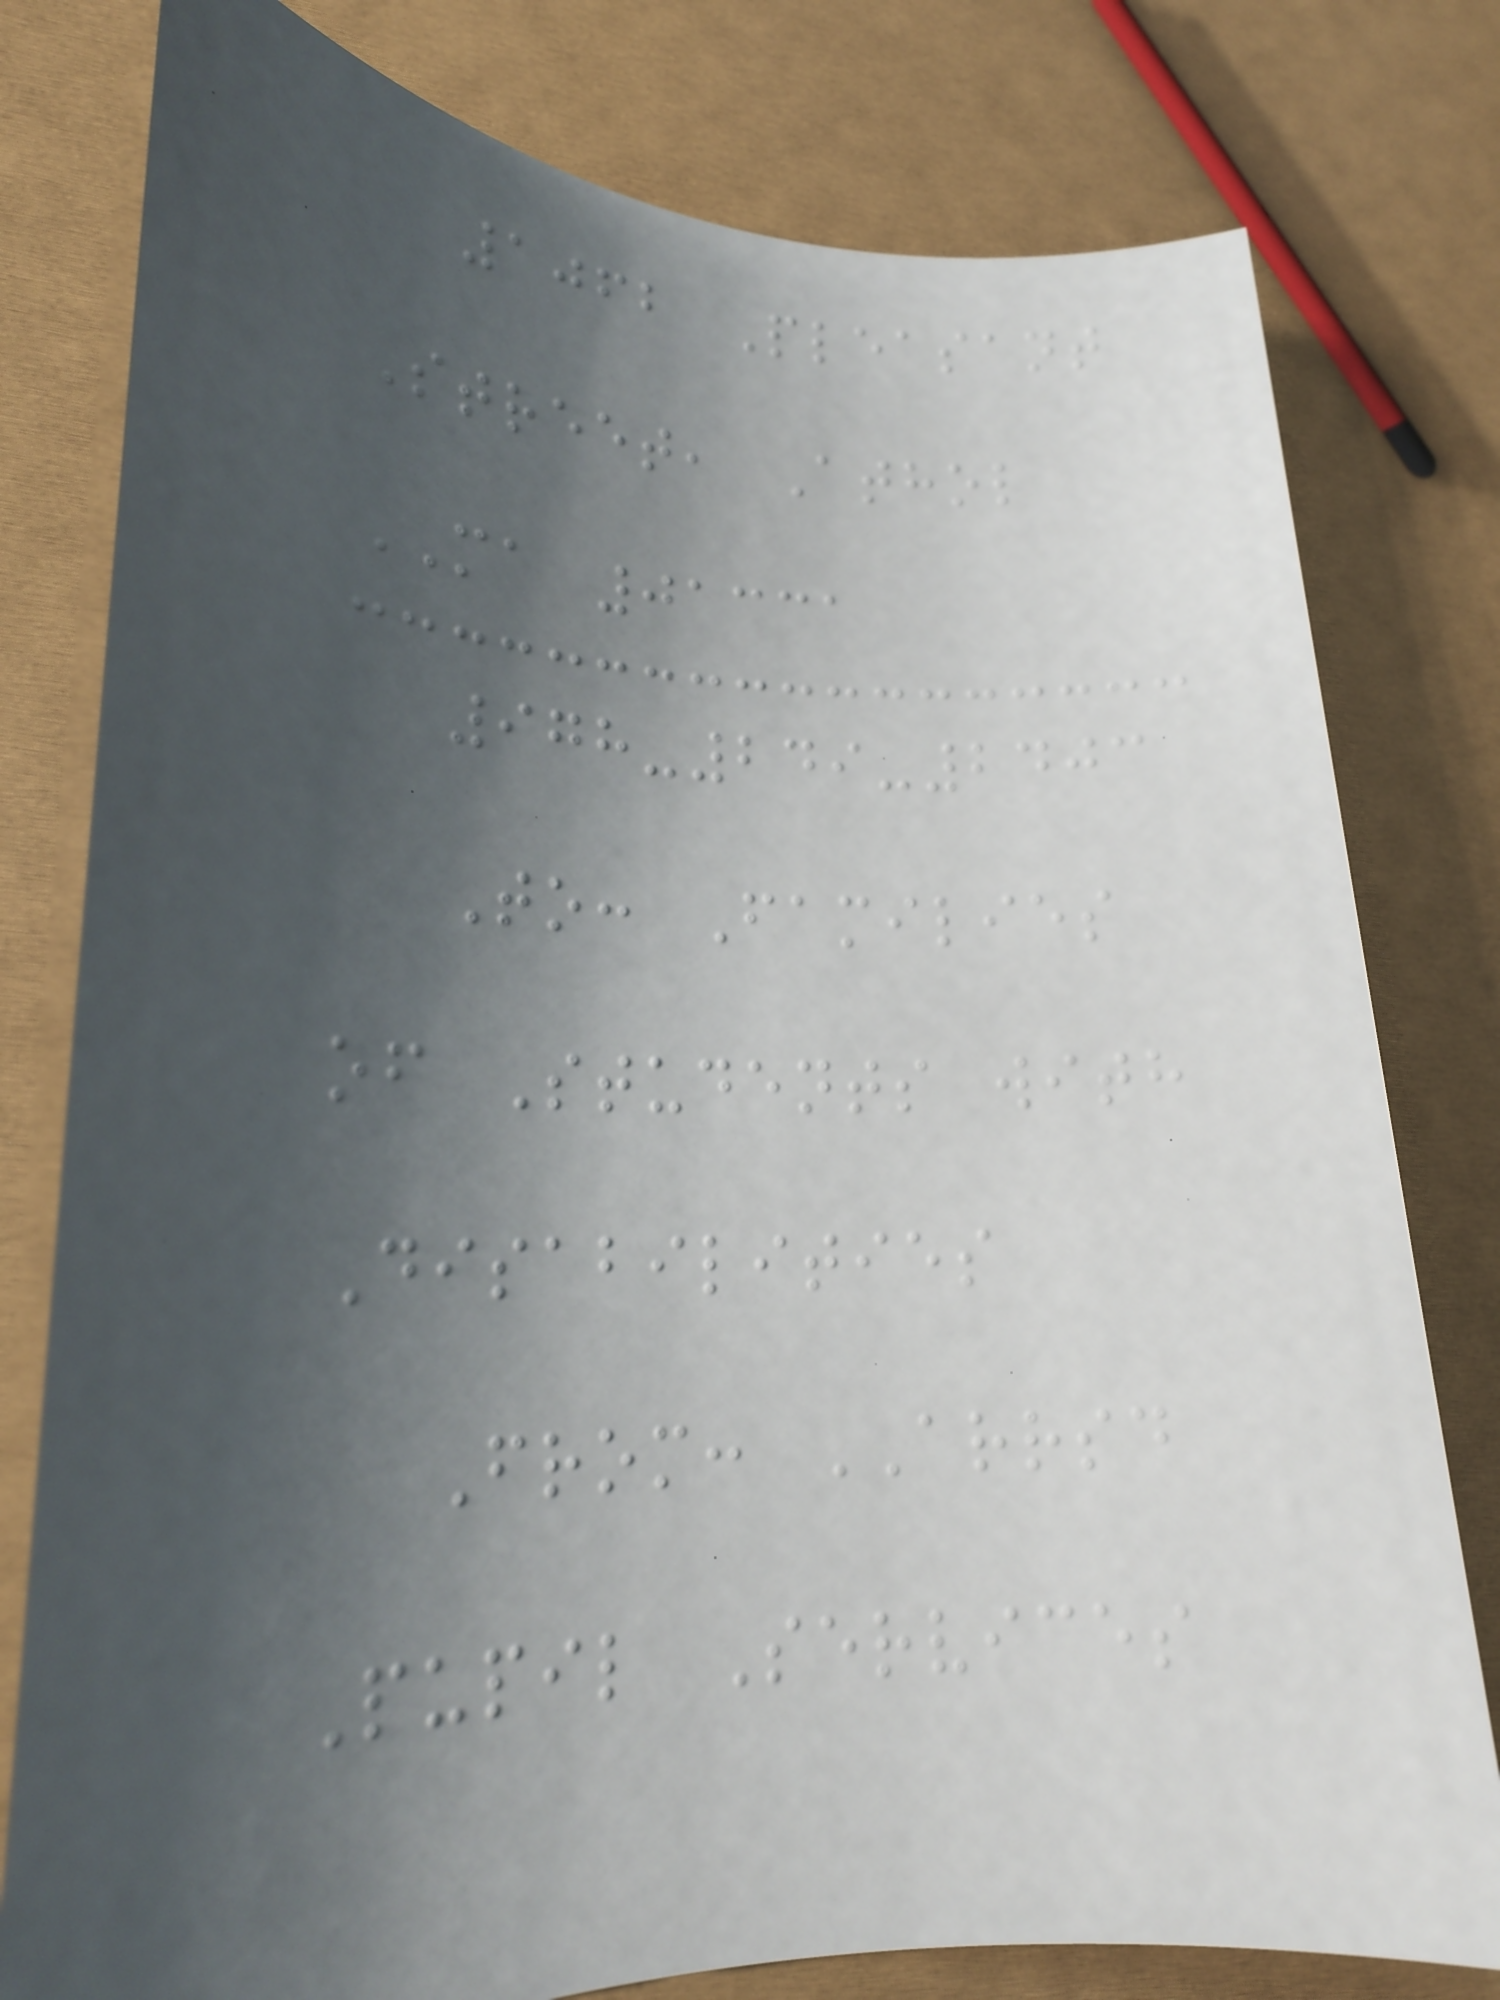1062 Pleasant
Street, Athol
MA 01331
978-249-2403
To: Families
of Students with
Disabilities
From: ARRSD
Pupil Services
